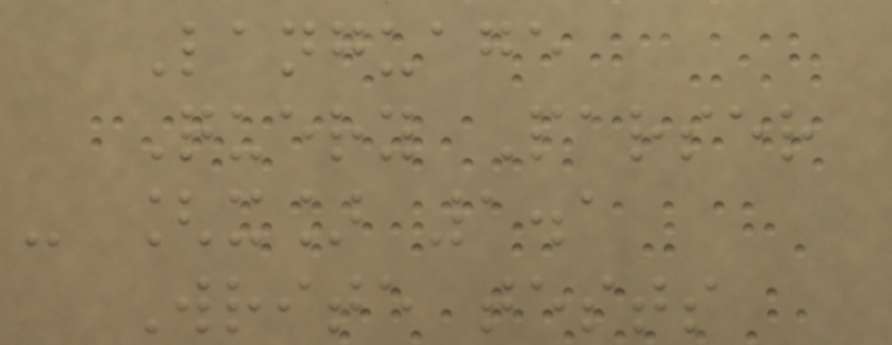Language
Query Parser
- [x] 1.1
Write tests
